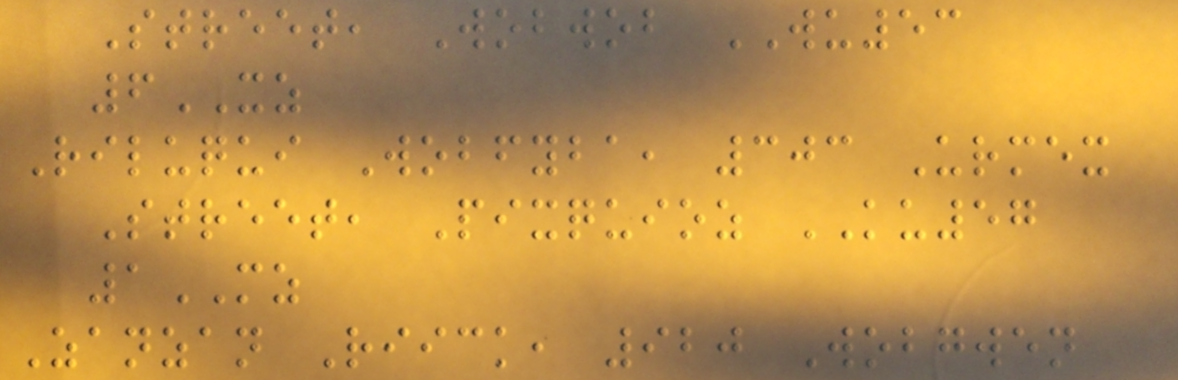Street, Wobwob WU53
6XZ
Riluqui Wobfyba, 303 Urmex
Street, Pixquioz KU57
1MZ
Zanzan Riick, 920 Wobgwen
